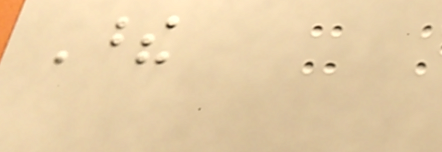These
